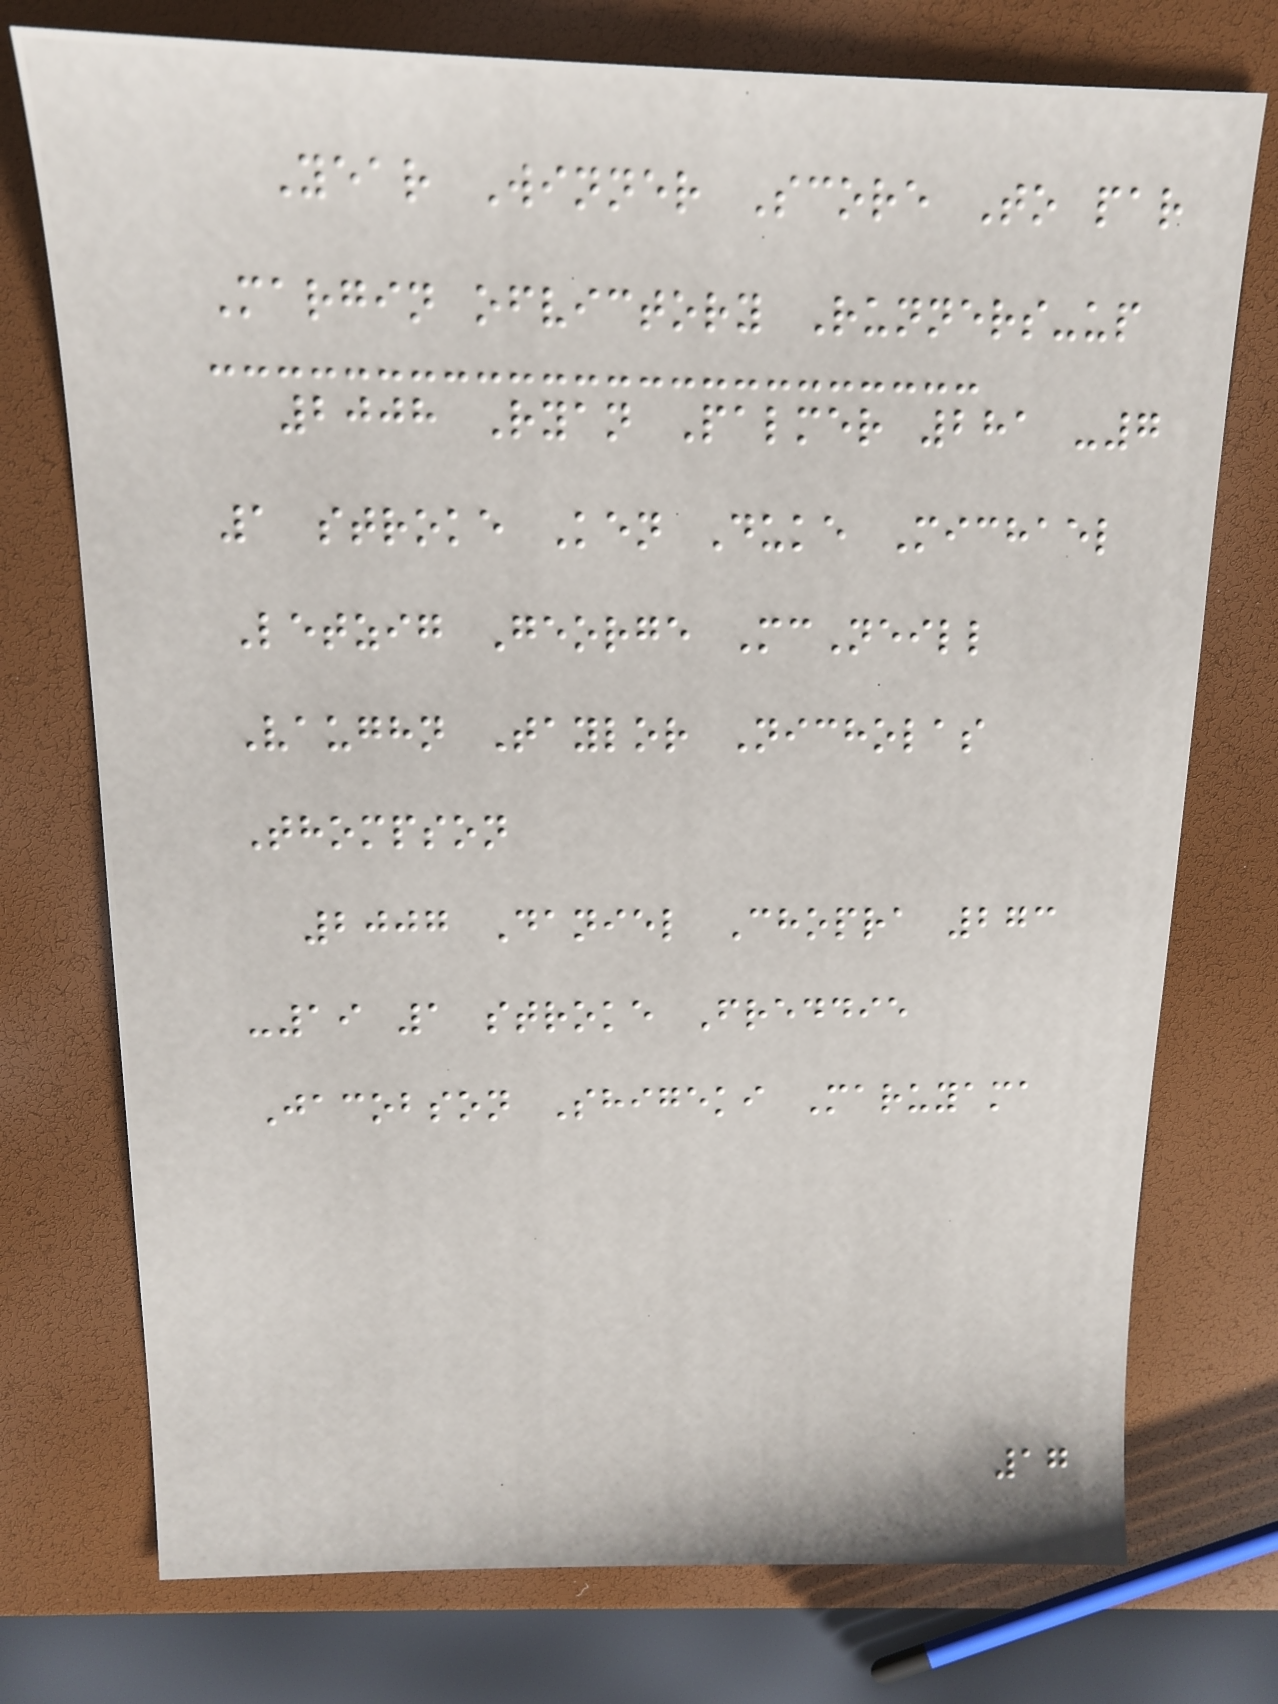Year Winner Score To par
Margin ofvictory Runners-up
2008 Ryan Palmer 281 -7
1 stroke Ken Duke Michael
Letzig George McNeill
Vaughn Taylor Nicholas
Thompson
2007 Daniel Chopra 273
-19 1 stroke Freddie
Jacobson Shigeki Maruyama
17
